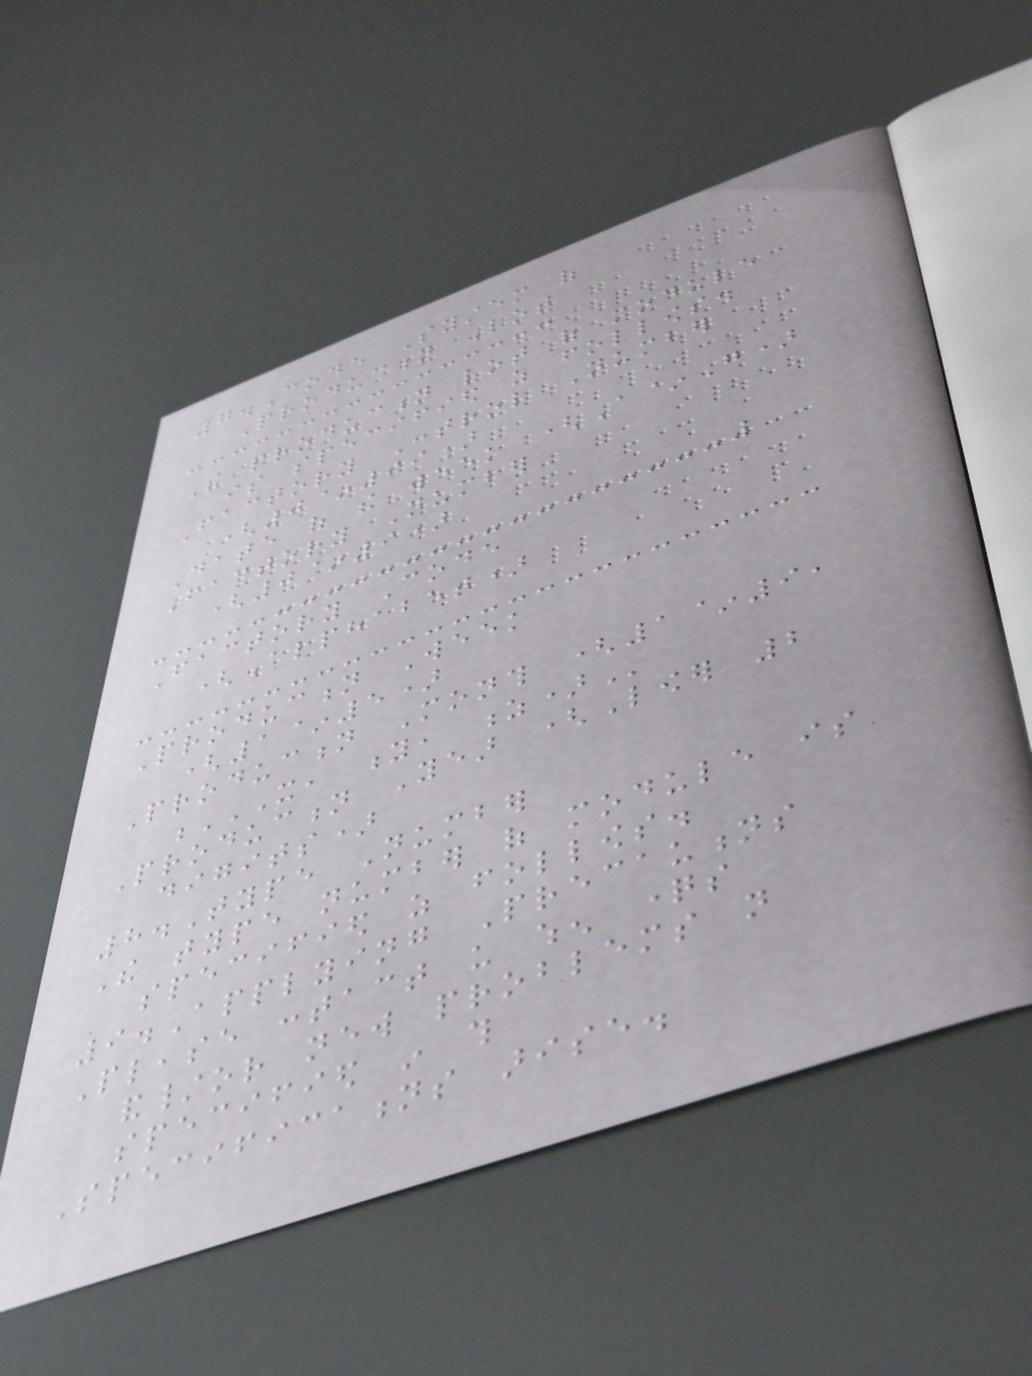7.Code System of
Production Lot
The production lot of module
is specified as follows.
Factory Control Number
(0~99)
Date of the week (A~G)
Factory Number
(0~9)
Factory Code
(Alphabet)
Production Week
(1~5)
Production Month (1~9,
X, Y, Z)
Production Year (Lower 2
digits)
8.Type Number
The type number of module is
specified as follows.
9.Applying Precautions
Please contact us when questions
and/or new problems not
specified in this
Specifications arise.
